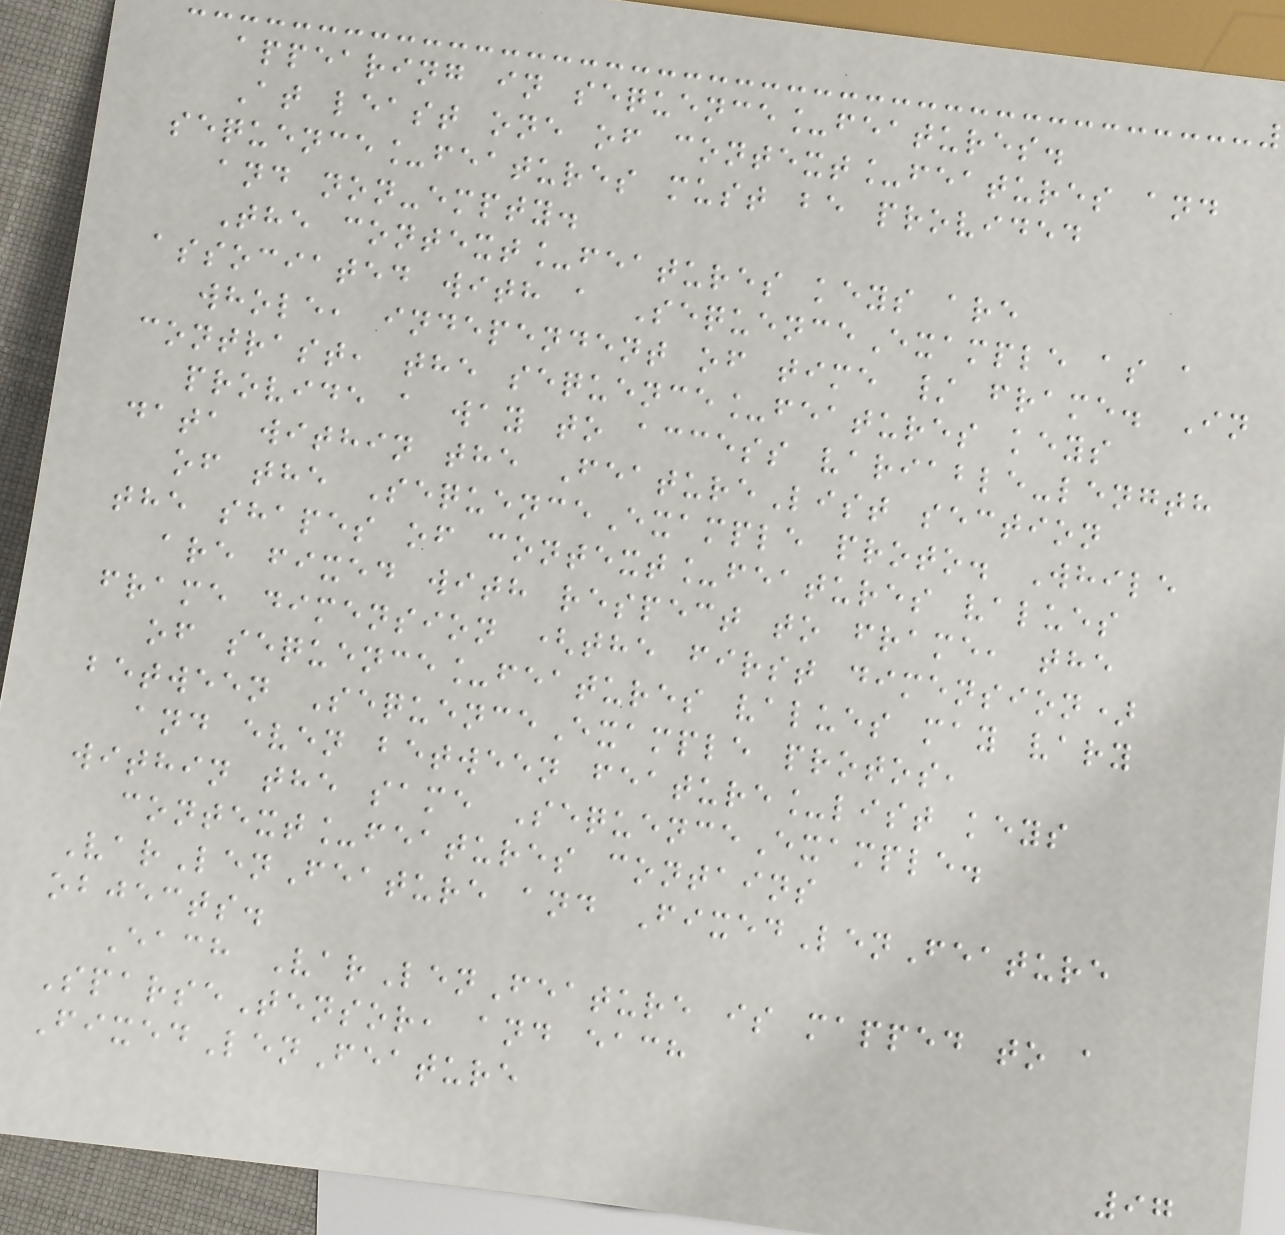appearing in sequence_features.
At least one of context_features and
sequence_features must be provided
and non-empty.
The context_features keys are
associated with a SequenceExample as a
whole, independent of time / frame. In
contrast, the sequence_features keys
provide a way to access variable-length
data within the FeatureList section
of the SequenceExample proto. While
the shapes of context_features values
are fixed with respect to frame, the
frame dimension (the first dimension)
of sequence_features values may vary
between SequenceExample protos,
and even between feature_list keys
within the same SequenceExample.
context_features contains
VarLenFeature and FixedLenFeature
objects.
Each VarLenFeature is mapped to a
SparseTensor, and each
FixedLenFeature
97
